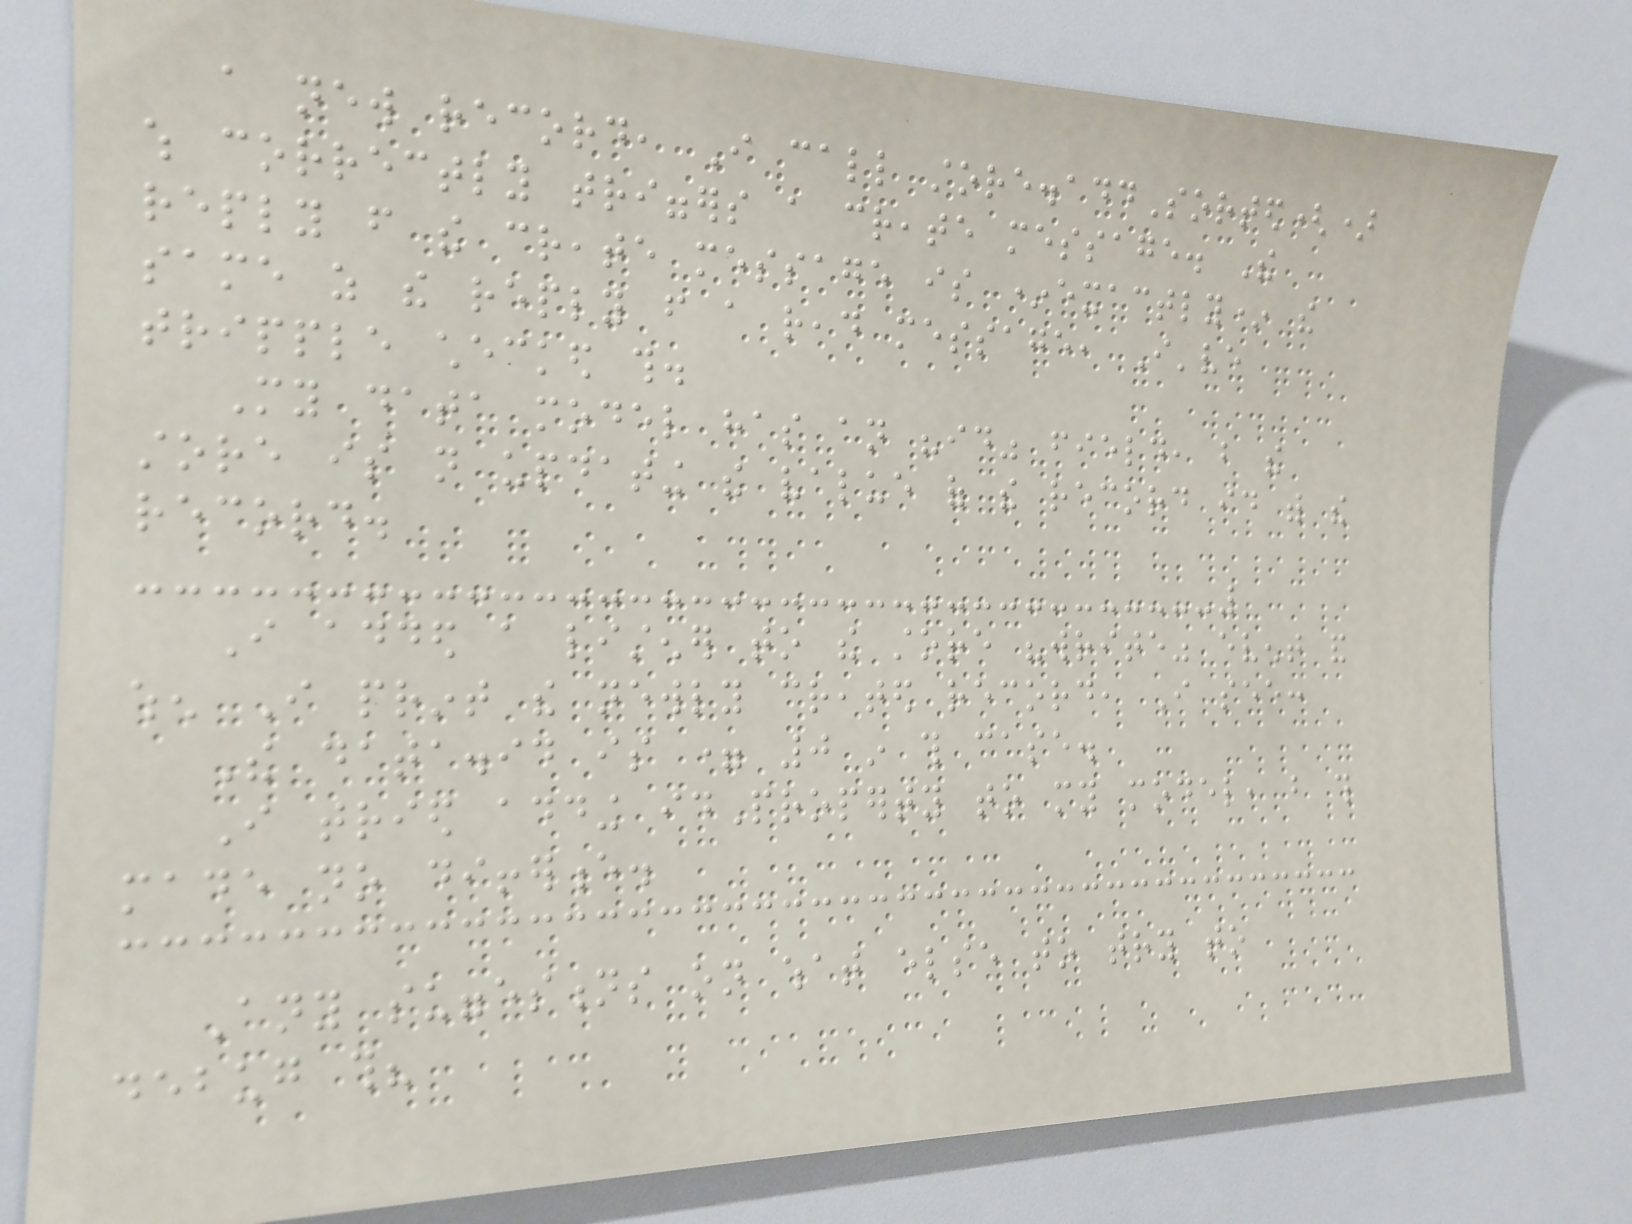a new record, I call store.addSorted()
which correctly triggers a create message. The
reply from the create message is *exactly* the
same as the reply from a read message, I've
tripple checked this.
My data model has an "id" field, but the
store is not updating the value of the record id with the
record.
I added a listener to the store "write" event and
when I print the newly created record, I see:
The data.id is = 0 in this case.
I tried adding idProperty to my model, but this
made no difference.
Any suggestions on what else to try to
debug this?
